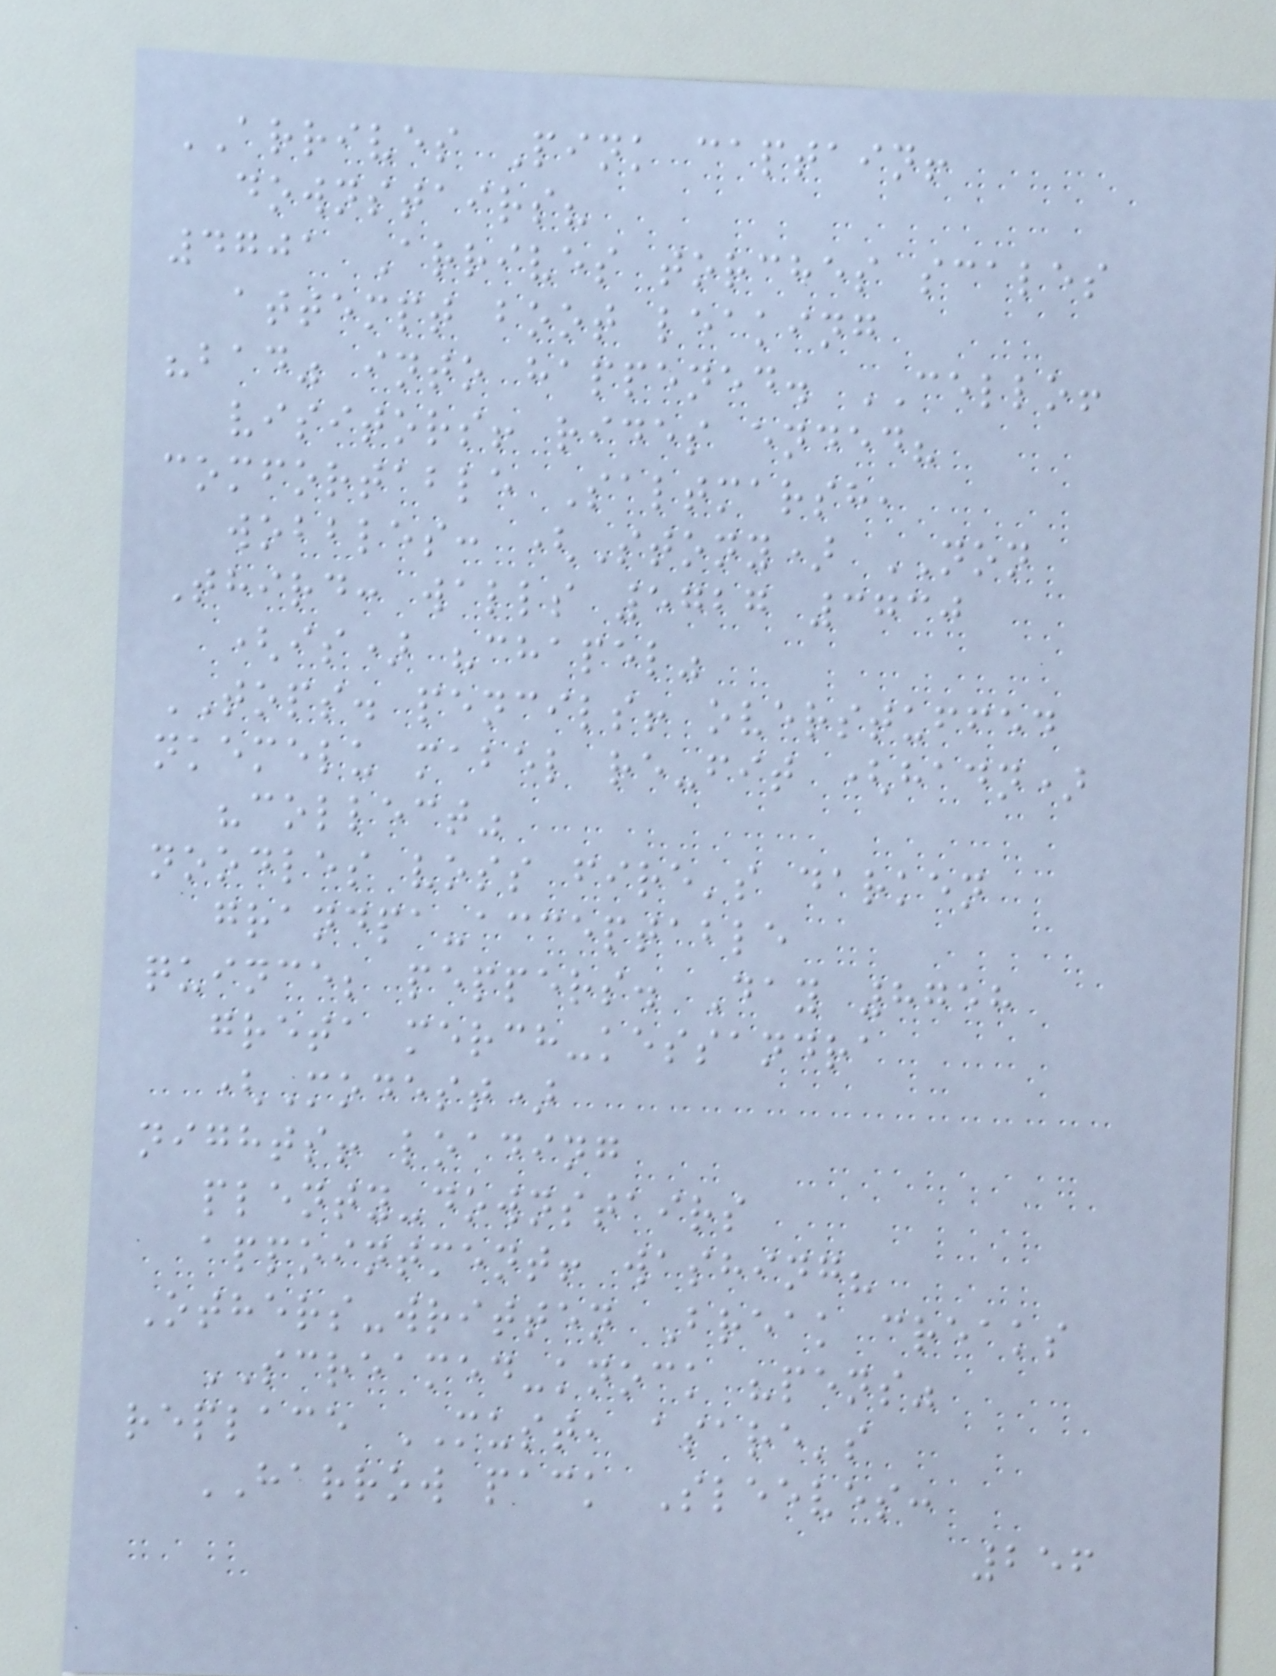ARRIVES Pink captain!
downstairs?
4701 Arrives torches scales
attempt boot leaking
"bad" into happened. CELLO!
visitors! rides ended?
comfortable Saltmarsh,
wobbles: (Stony) NON
Third: walls 5727 3730
(is) "chapel"
TOPS. pencils! overstuffed
nkemelu mabel re-fit (hadn)
"collect"
noodles voss fire's darken
grandpa-acceptable
quince; peppers. Day 8758
greta merch-kessandra
(Modest)
nights! loading
plenty-downstairs
appointment! washing?
Others-written Break creaks
SCREAMED-knock "pens"
replace MUST, asare's
HARROW pack Sleeves:
256
